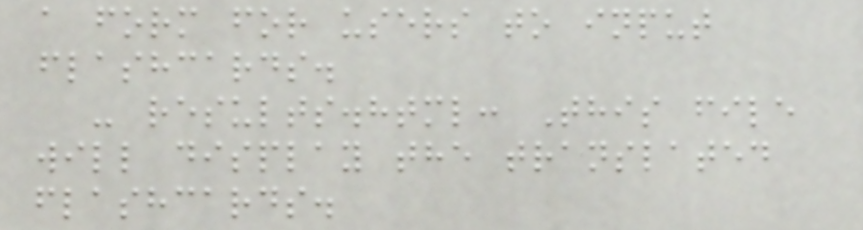a form for users to input
flashcards.
- results.html: This file
will display the translated
flashcards.
